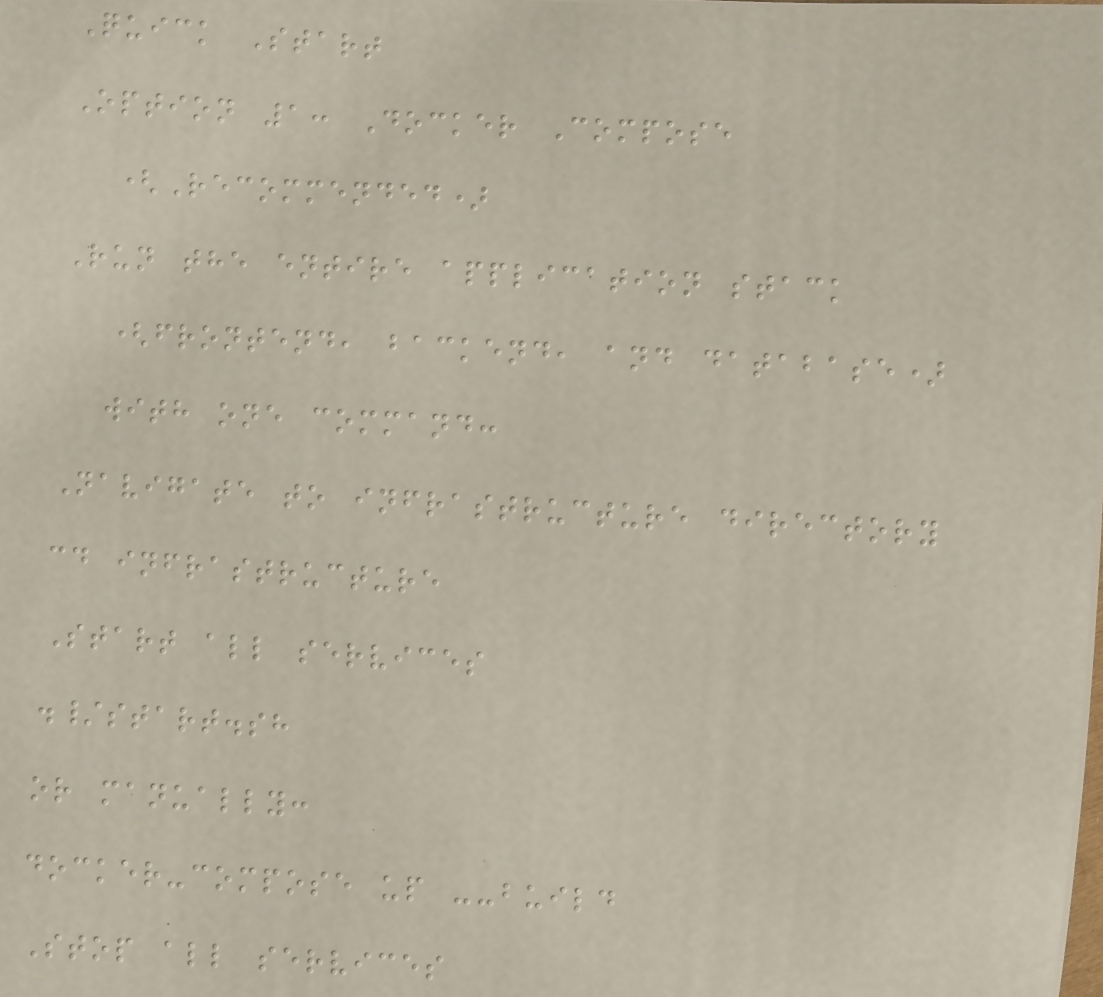Quick Start
Option 1: Docker Compose
(Recommended)
Run the entire application stack
(frontend, backend, and database)
with one command:
Navigate to infrastructure directory
cd infrastructure
Start all services
./start.sh
or manually:
docker-compose up --build
Stop all services
